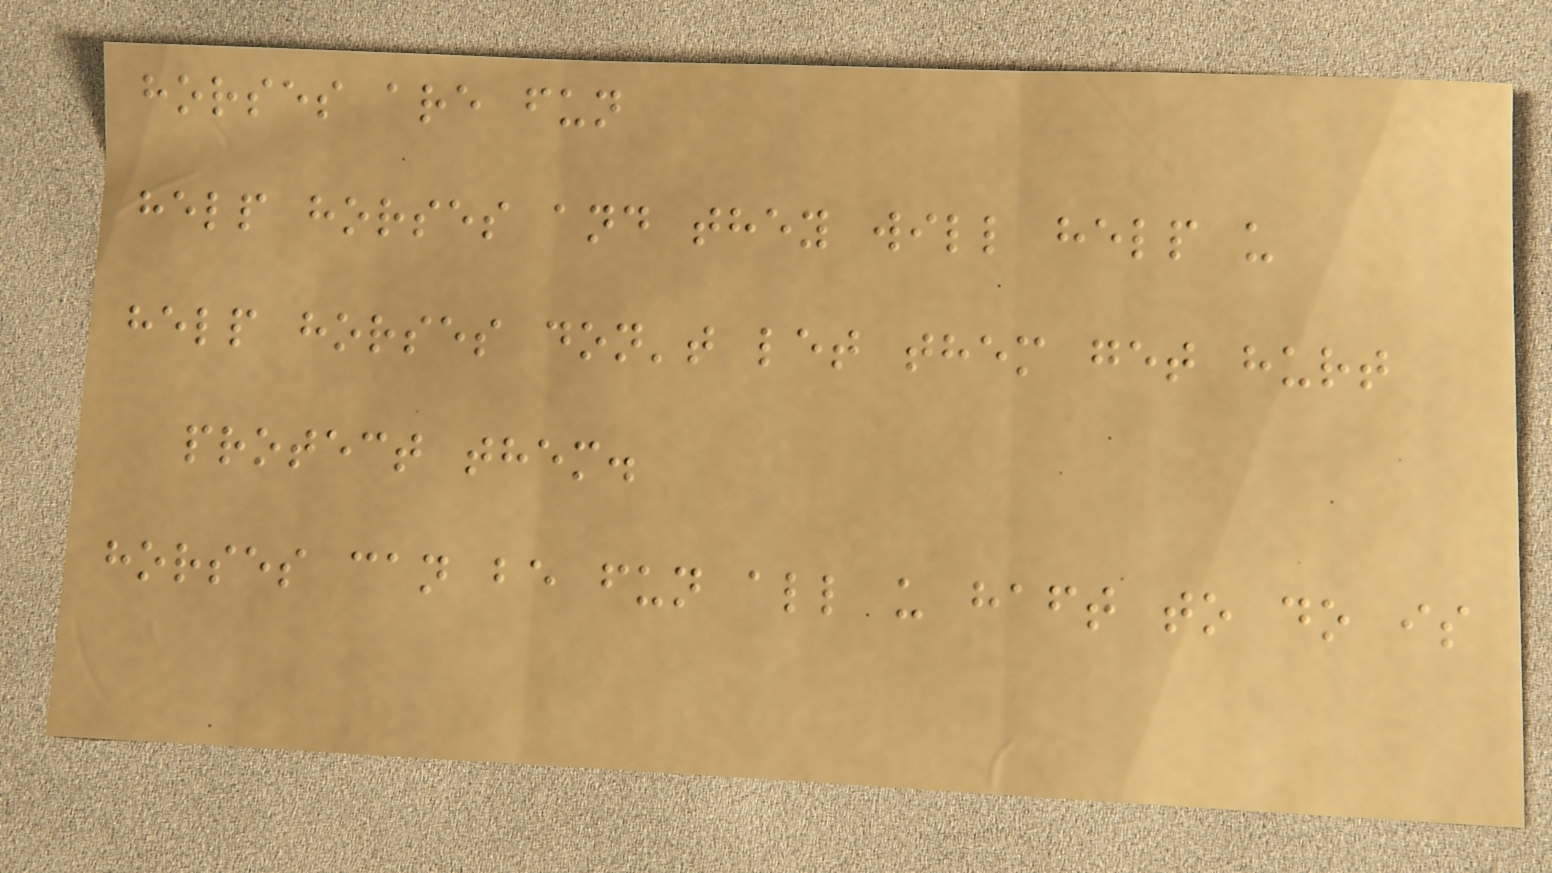horses are fun
help horses and they will help u
help horses don't let them get hurt
protect them.
horses can be fun all u haft to do is
